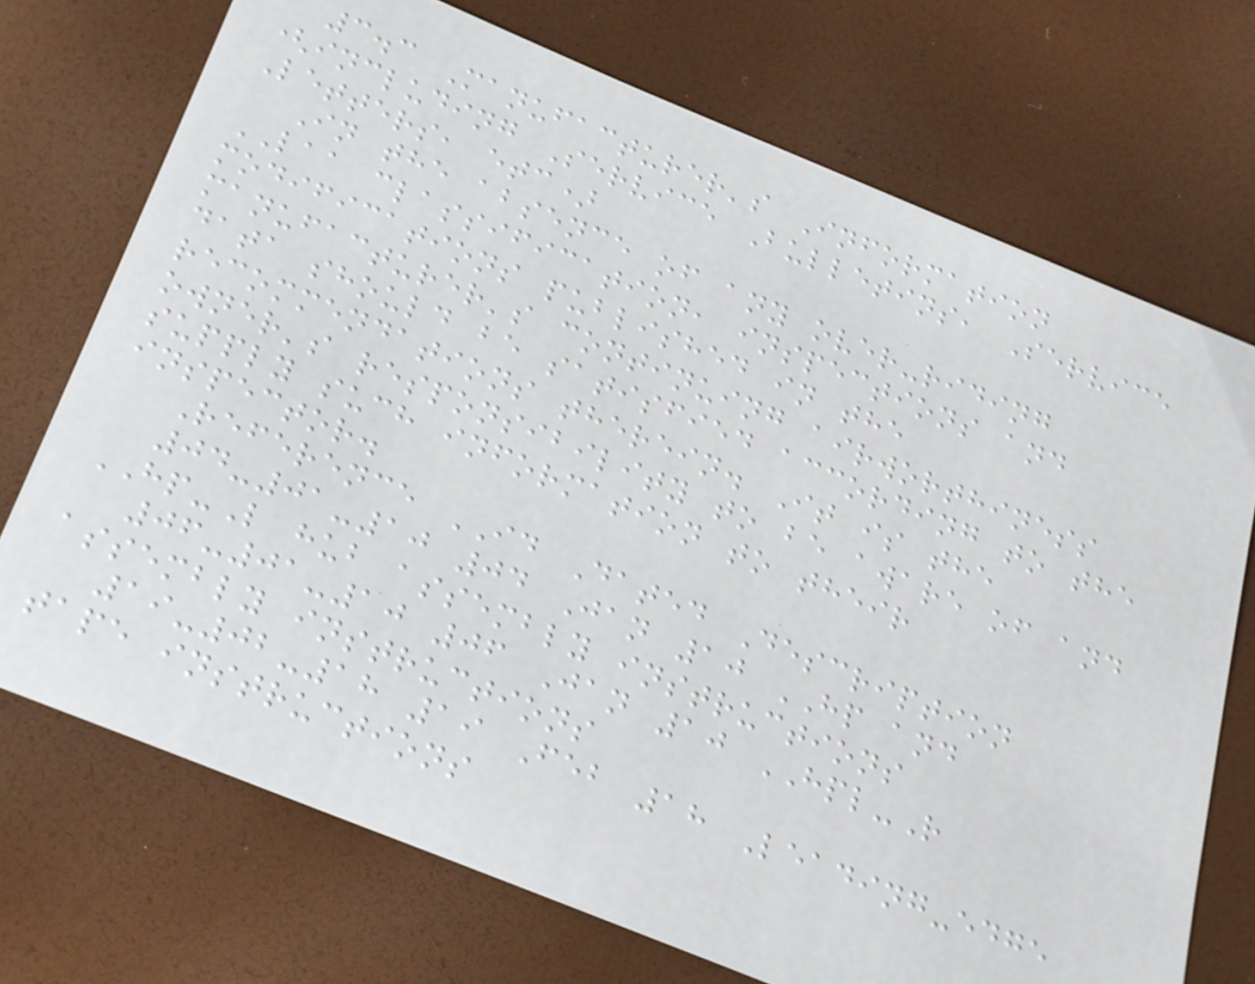3.3 Manufacturer's Information
(including Service Bulletins, Service
Letters, etc)
In the absence of any over-riding
LAA classification, inspections and
modifications published in the
manufacturer's continuing airworthiness
data should be satisfied according to the
recommendations therein. It is the
owner's responsibility to be aware of and
supply such information to their
inspector.
Reference ID Dated Description
04-01-10 04 Jan 10 HP and
HP-L hub assembly instructions
06-01-10 06 Jan 10 HPL-R
assembly instructions
19-02-18 19 Feb 18 Leading-edge
tape instructions
